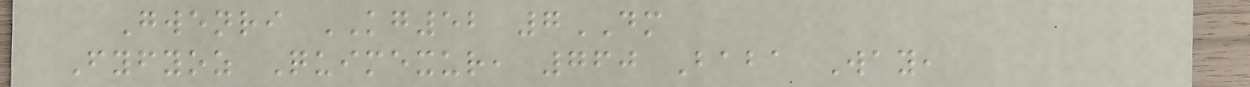Gwenri KG52 7DM
Fyfyoz Quimexur, 760 Baba Way,
